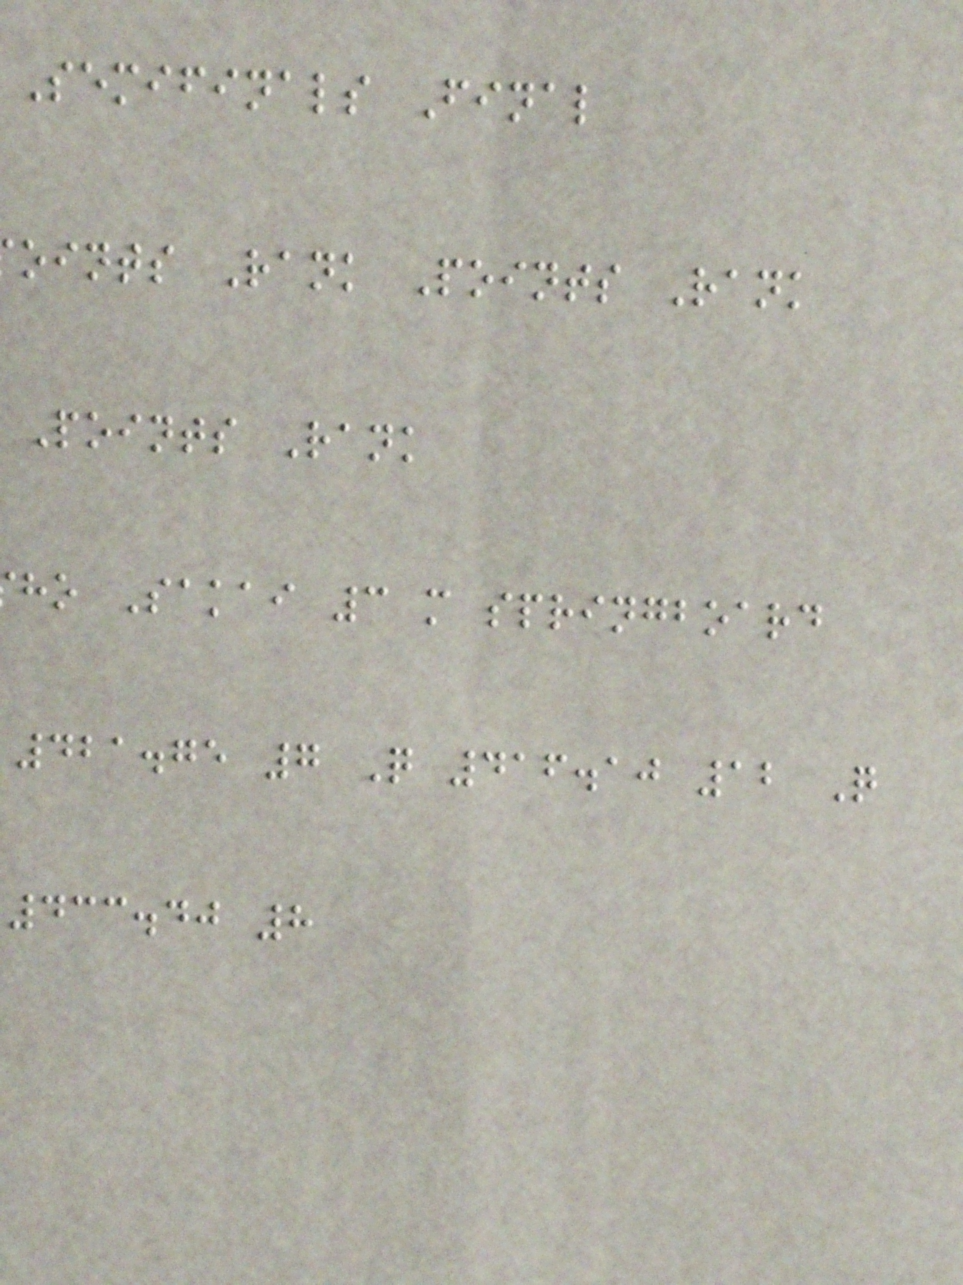Semifinals Final
oints Rank Points Rank
Points Rank
ho Sakai 3 m springboard
421.75 7 Q 416.10 12 Q
433.40 8
